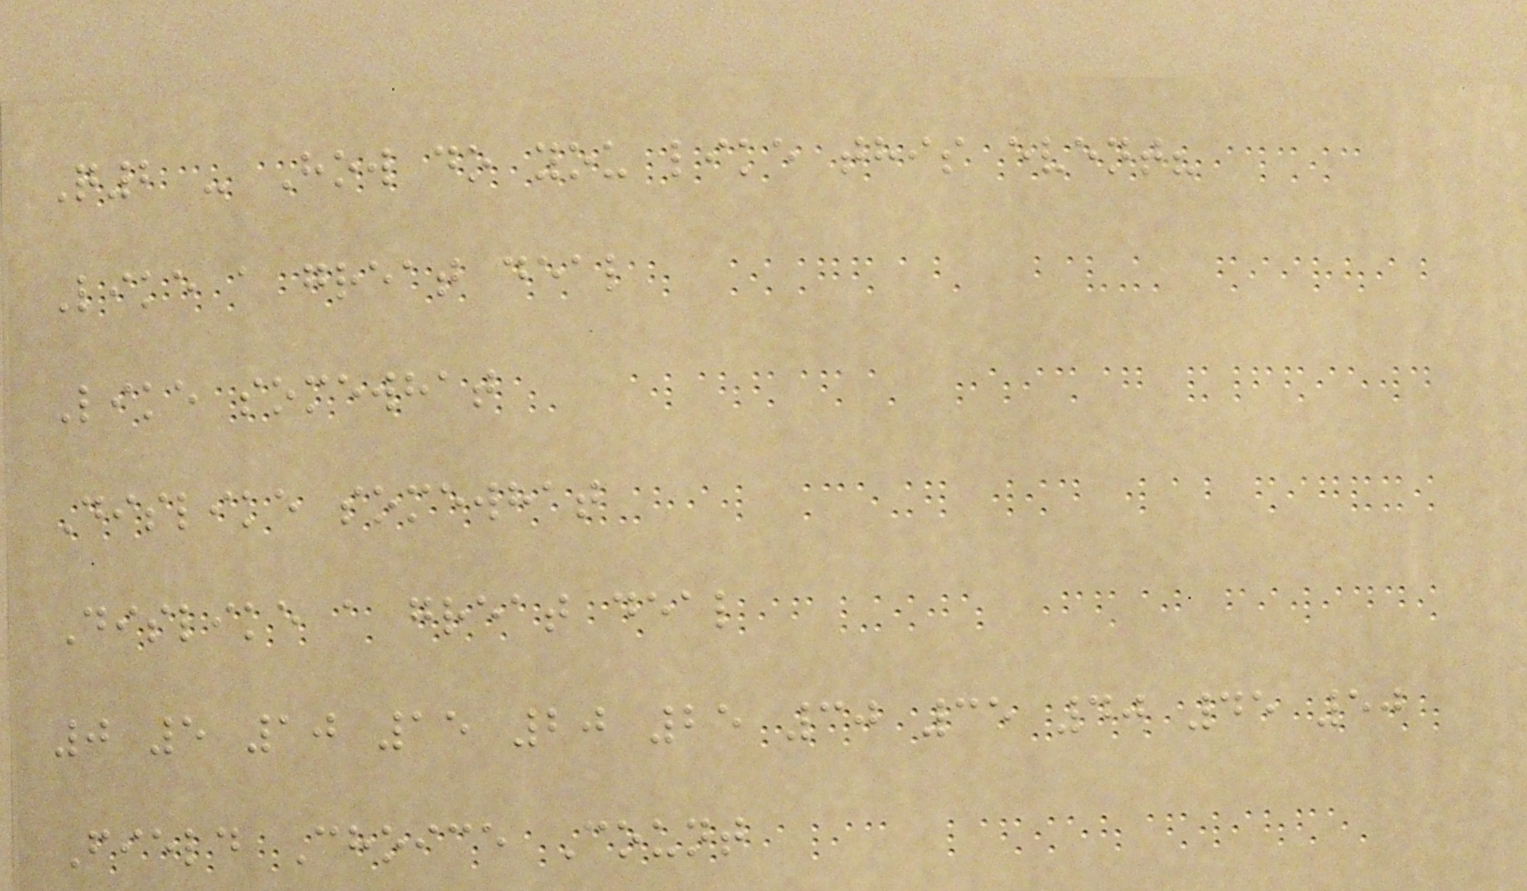Q2 - How do you like this event?
Like a great deal
Like somewhat
Dislike somewhat
Dislike a great deal
0 5 10 15 20 25 30 35 40 45 50
Field Choice Count
